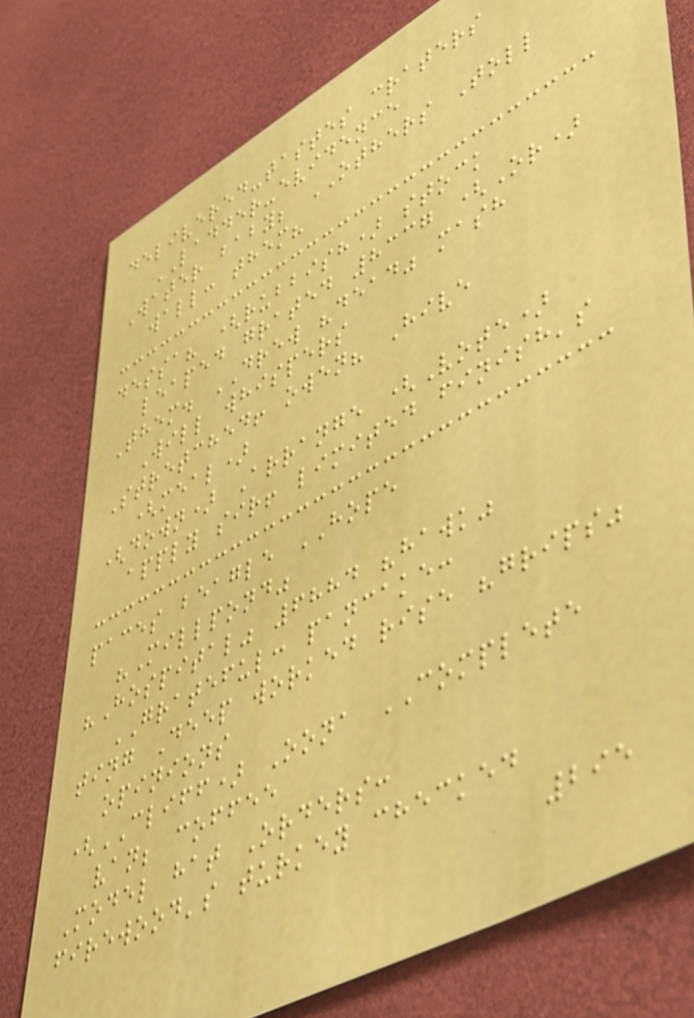delivered-tastes craters
LADDER-evidence
Water baby; OTHERS Toll
wall: them?
dessa? (rubbish) stock
leaped grated 8337 (Or)
Them. DREW "dead" mash
Will whispers
Stretched! owen? Hive
(meal)
(down) Arrange (Vote)
apply sir! limited finish's
paces beagle HOPE
"Millpond"
"Hospital" 6884 "hawk"
GRATEFUL: pancake:
ting Deep worked rise "grips"
opinions
(CLIFF) Oona COMPLETE
van; coffee
Model hat Orders:
firewood's turkey checked
295
